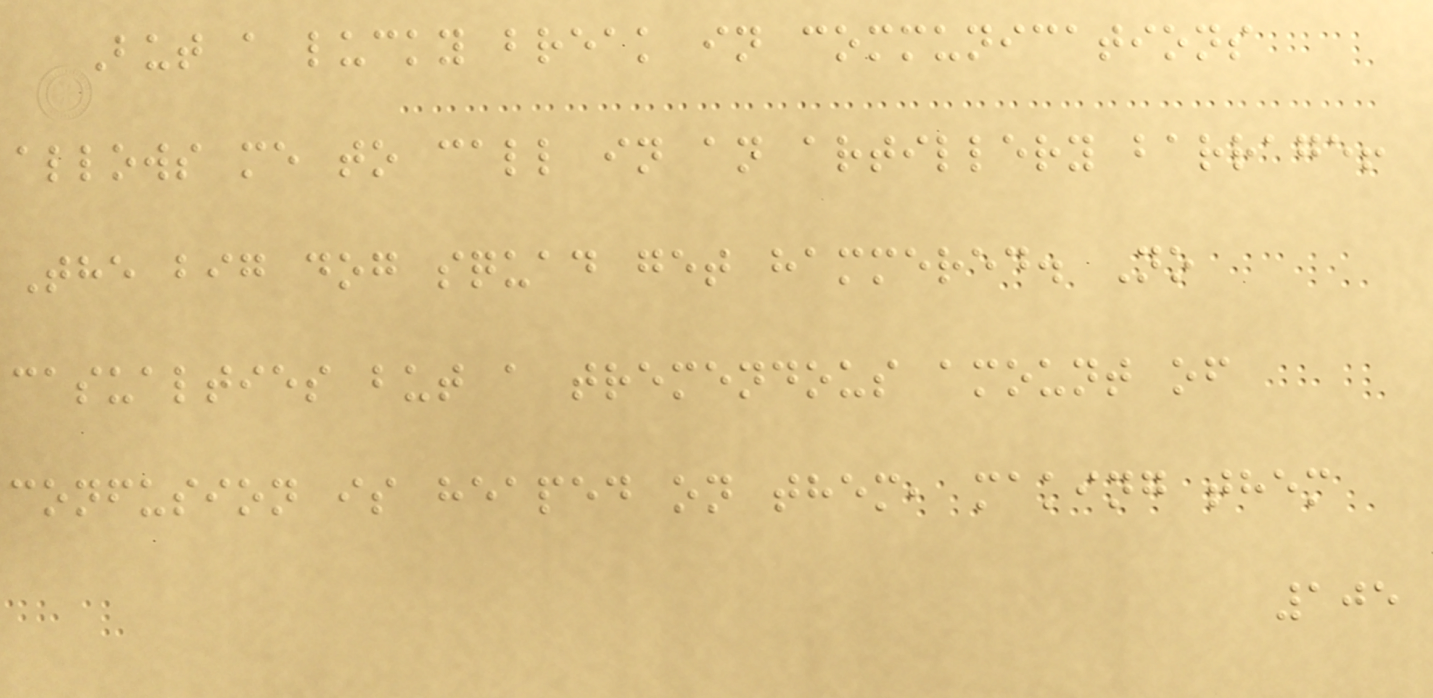But a lucky break in communications
allows me to call in an artillery barrage!
The big dog squad get hammered. No
casualties but a tremendous amount of
confusion is heaped on them, making them
105
